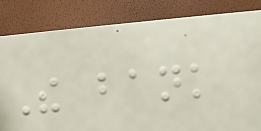The bank
